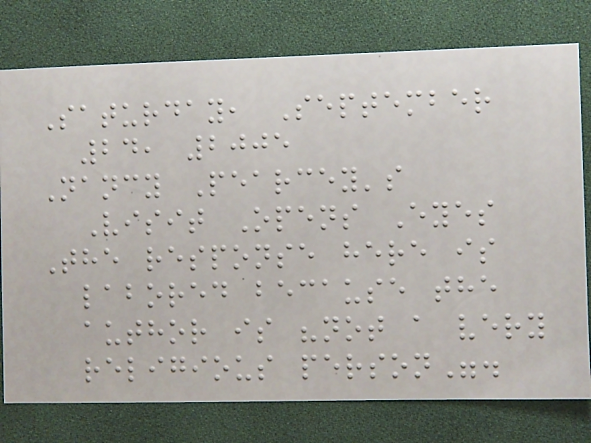Saturday, September
24, 2005
Nancy Pearcey's
Visit Opens Eyes
The response here is
labored because the
author is "not a very
religious person".
